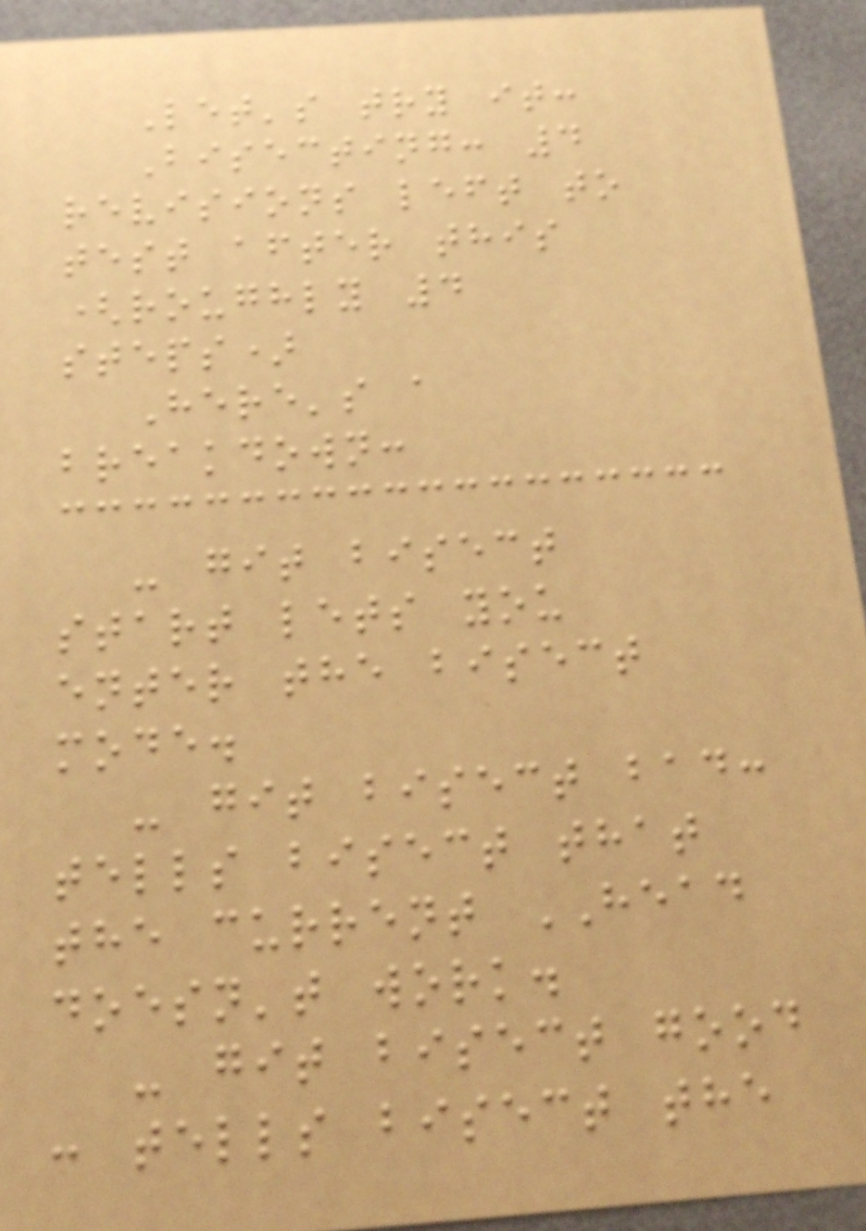Let's try it:
Bisecting: 4
revisions left to
test after this
(roughly 4
steps)
Here's a
breakdown:
- git bisect
start lets you
enter the bisect
mode.
- git bisect bad:
tells bisect that
the current HEAD
doesn't work.
- git bisect good
: tells bisect the
